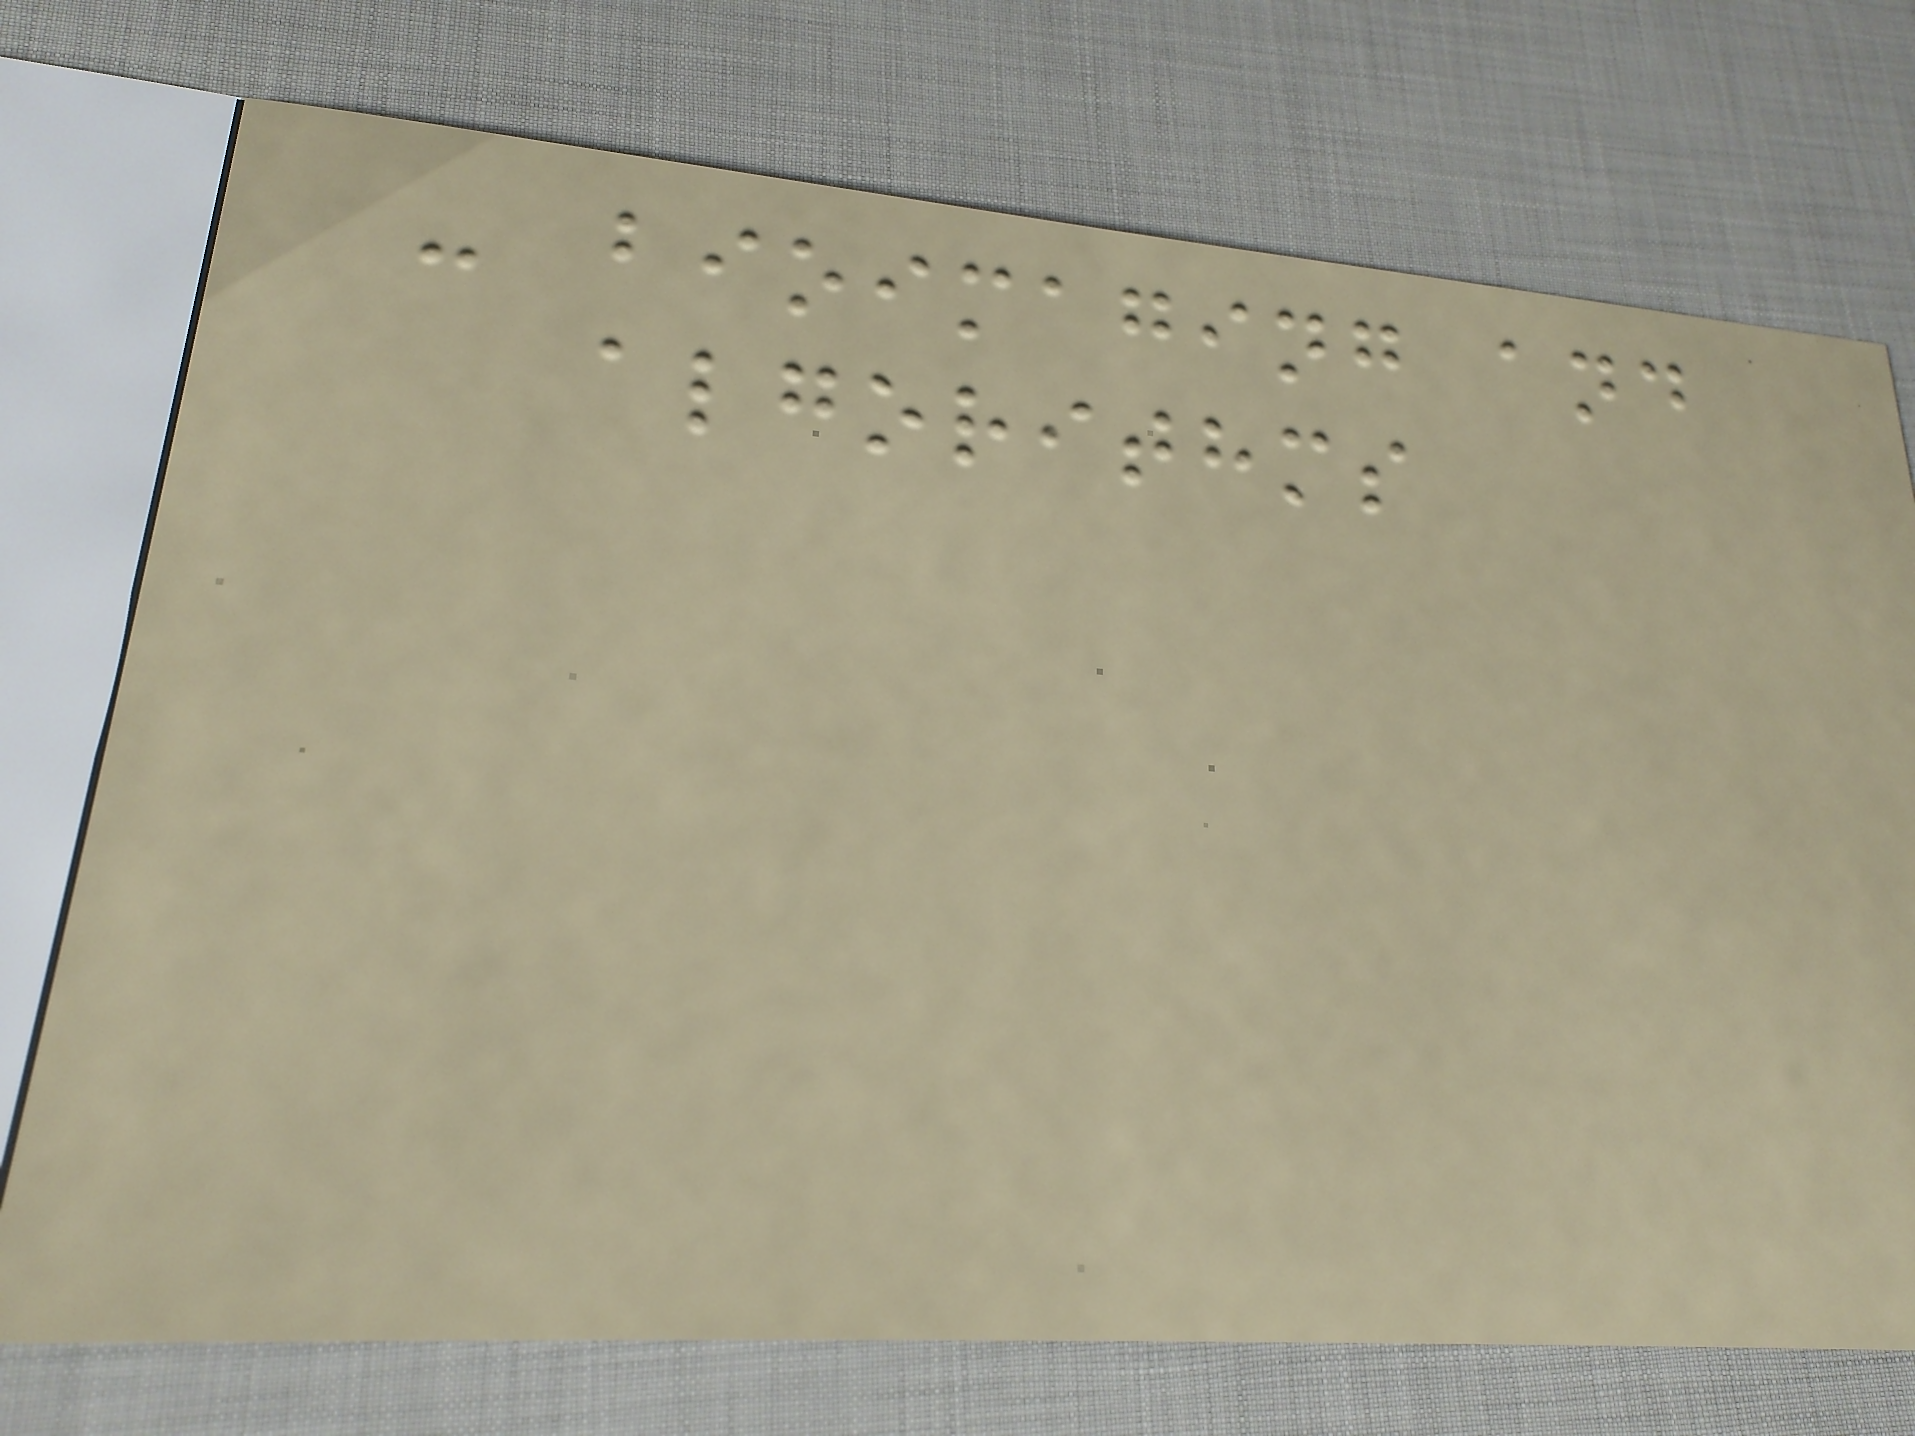- bioimaging and
algorithms
